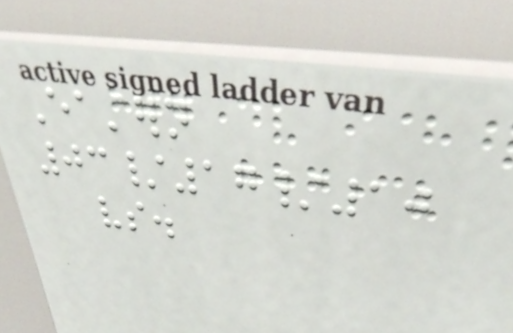Eastern
03/17/10
vs.
